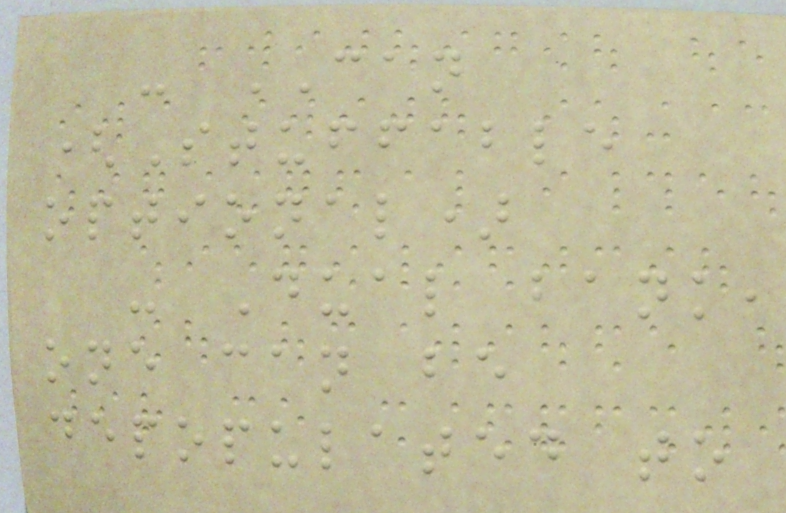- CAN
(Stuffable
optional)
- Dual bank,
one can be
depopulated to
